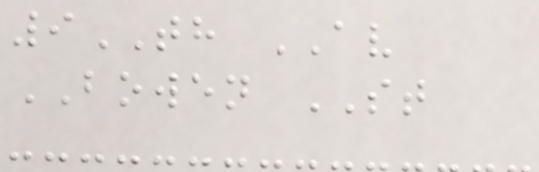9TH AV
BOWEN ST
